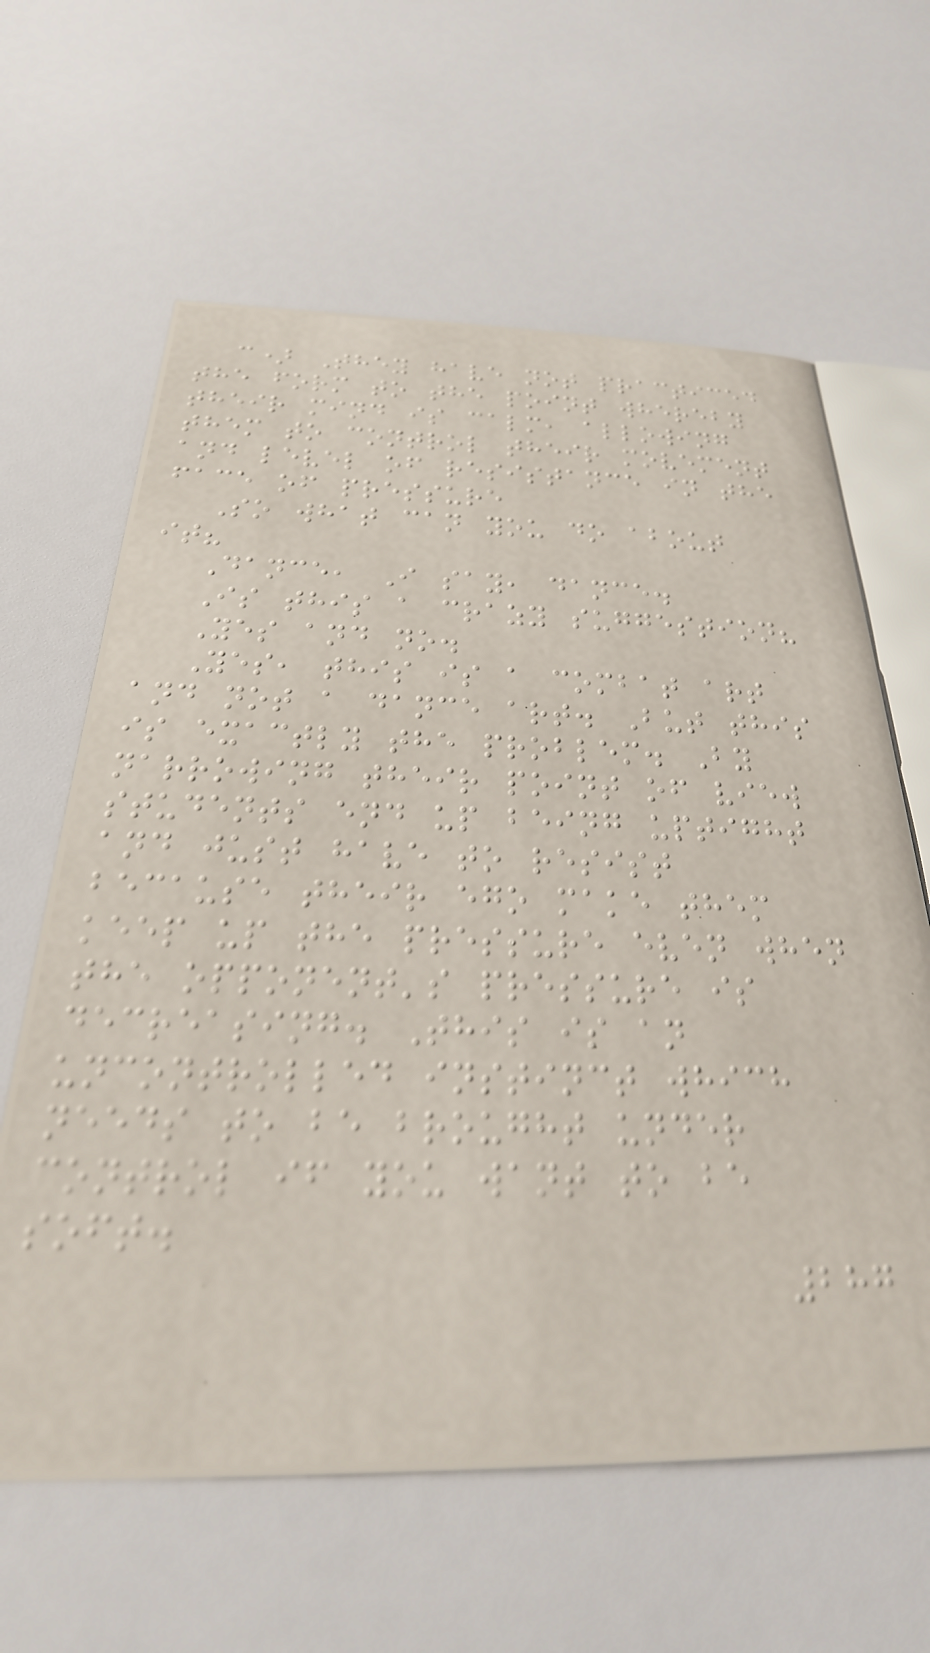c) They have not practiced
the form to the point whereby
their mind is calm, allowing
them to control their movement
and level of resistance in the
face of pressure
So what can you do about
it?
Dance, I say, dance.
Is this a crazy suggestion?
Yes and no.
Yes, this is a combat art
and not a dance art. But this
is exactly the problem. By
narrowing their point of view
students end up being uptight
and just have to resist
because their ego make them
keep up the pressure even when
the opponent's pressure is
decreasing. This is an
uncontrolled instinct which
needs to be brought under
control if you want to be
soft.
287
